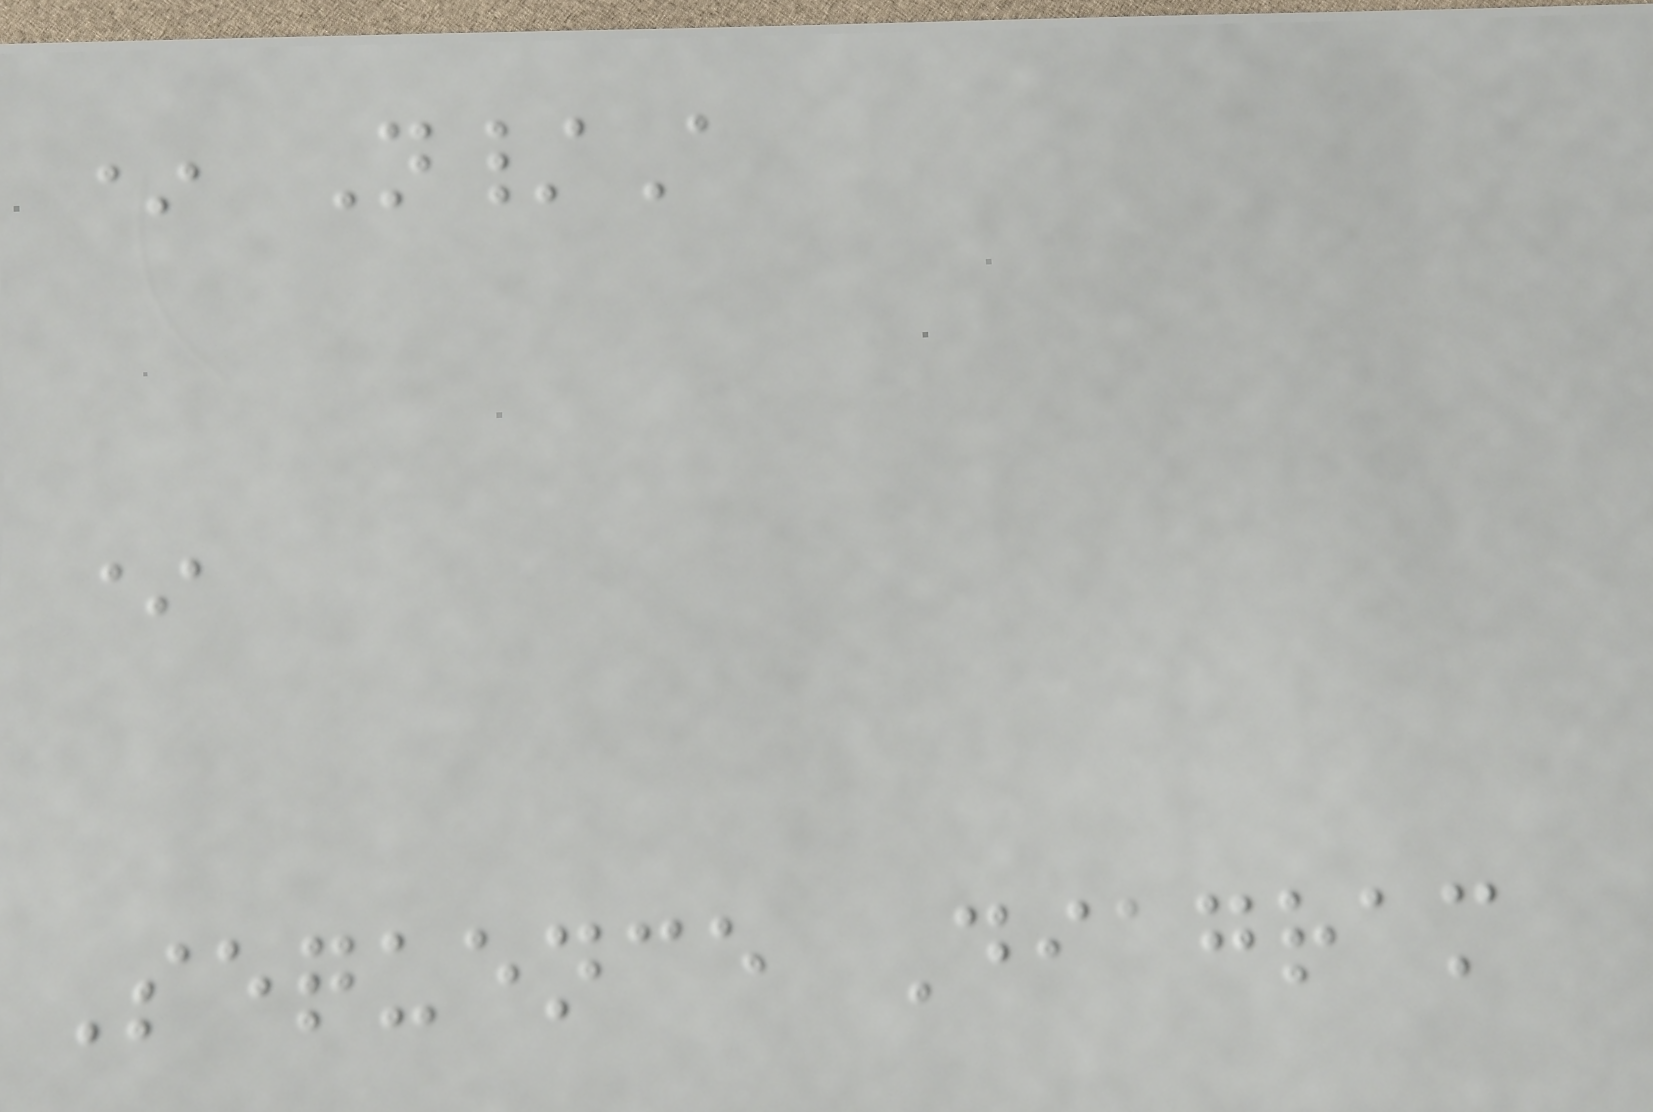* N/A
*
Sequence Diagram
